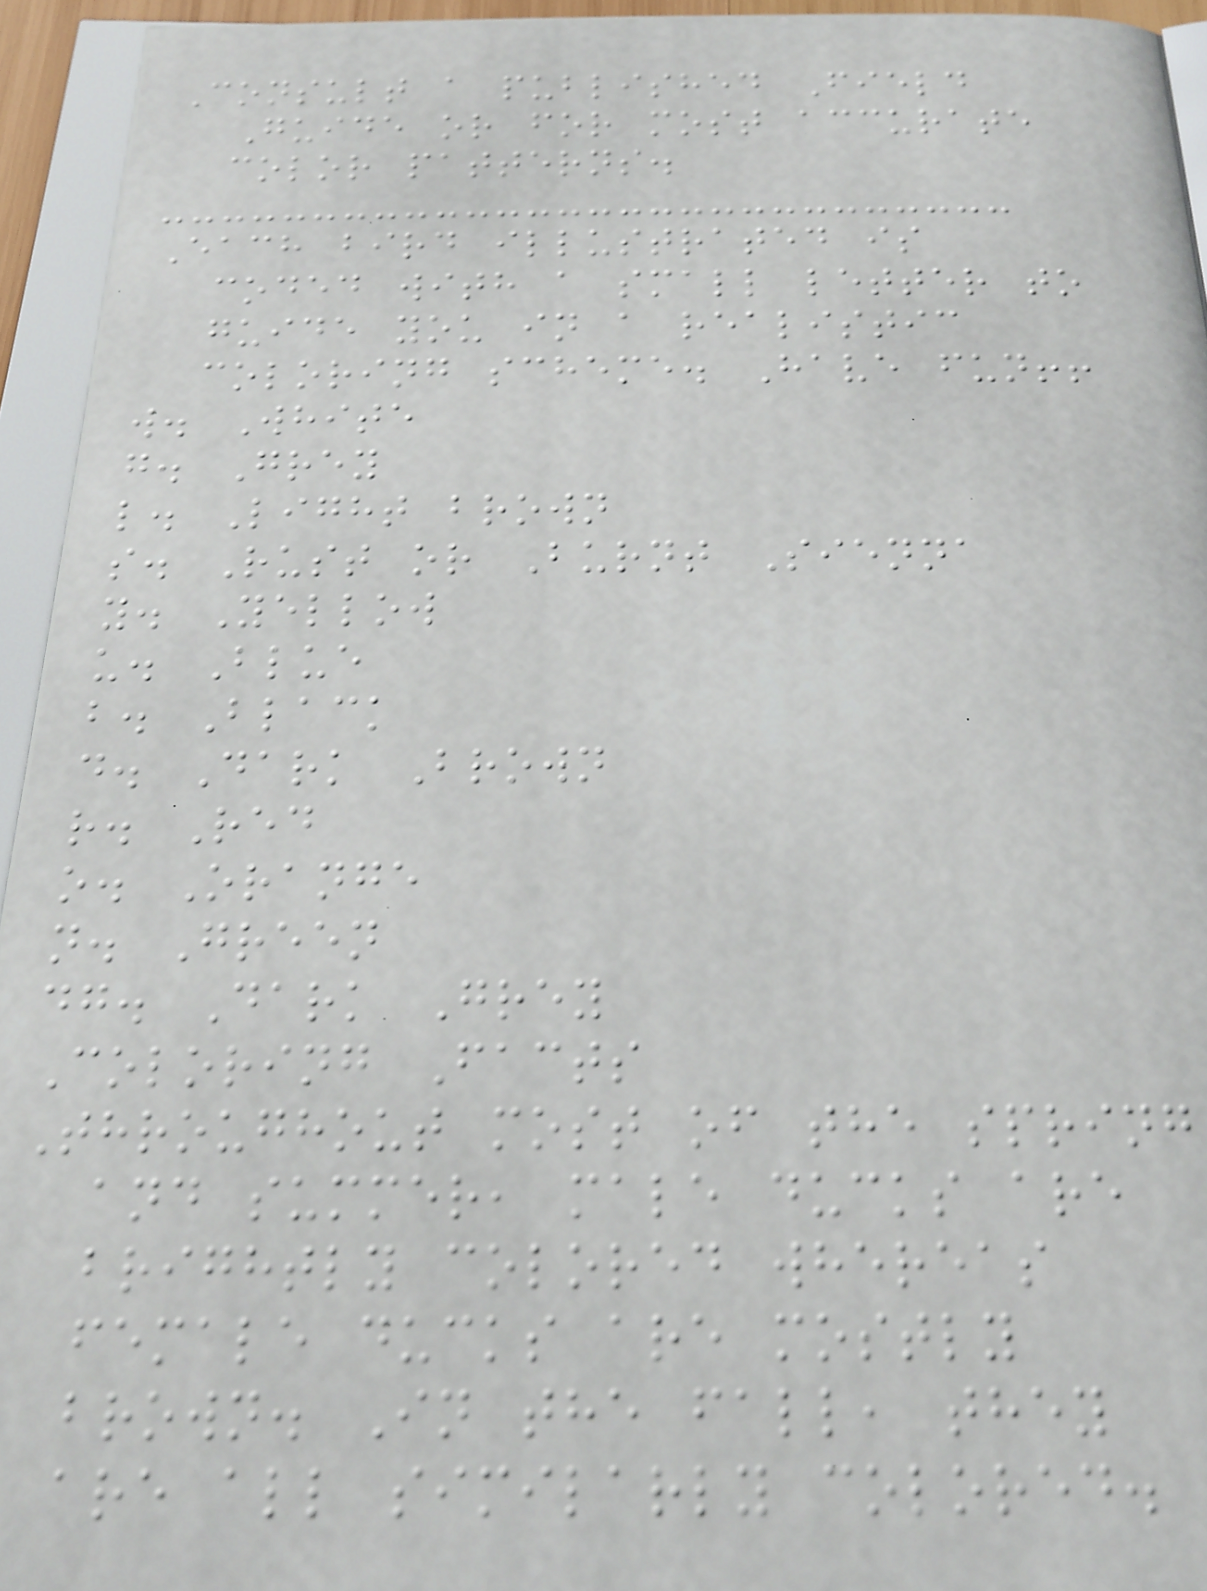Consult a published Field
Guide or for most accurate
color patterns.
Each bird illustrated is
coded with a small letter to
guide you in a realistic
coloring scheme. Have fun!!
w. White
g. Grey
l. Light brown
s. Rust or Burnt Sienna
y. Yellow
u. Blue
b. Black
d. Dark Brown
r. Red
o. Orange
n. Green
dg. Dark Grey
Coloring Facts
Throughout most of the spring
and summer, male ducks are
brightly colored whereas
female ducks are mostly
brown. In the fall, they
are all similarly colored.
